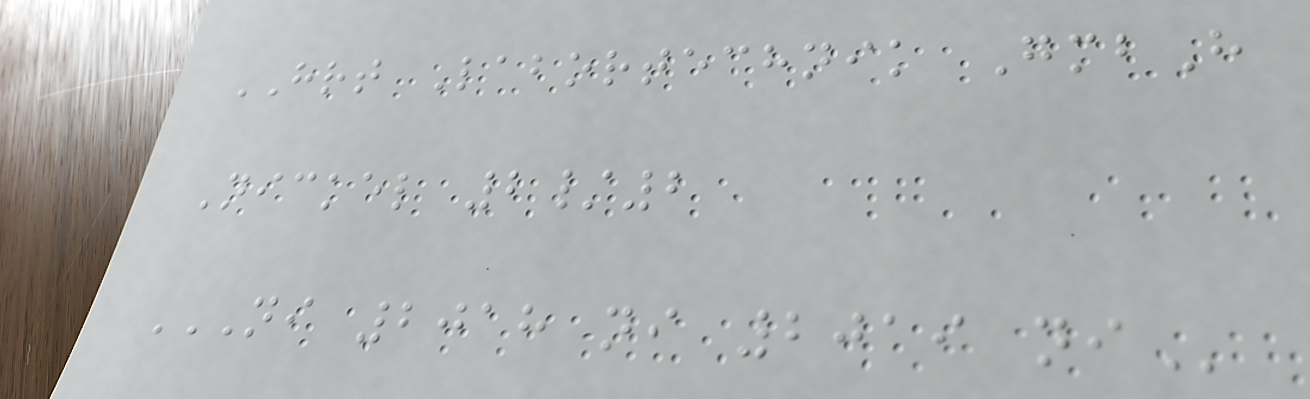HRT Labortechnik GmbH
Nickel 2/2
NI 2018 NI 2019 NI
